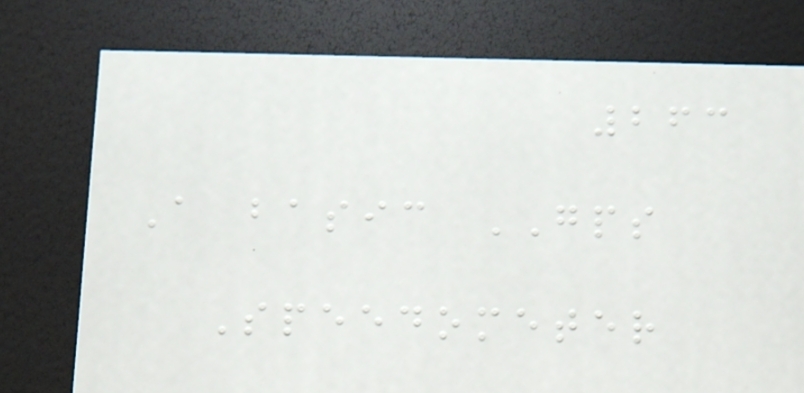263
A basic GPS
Speedometer
